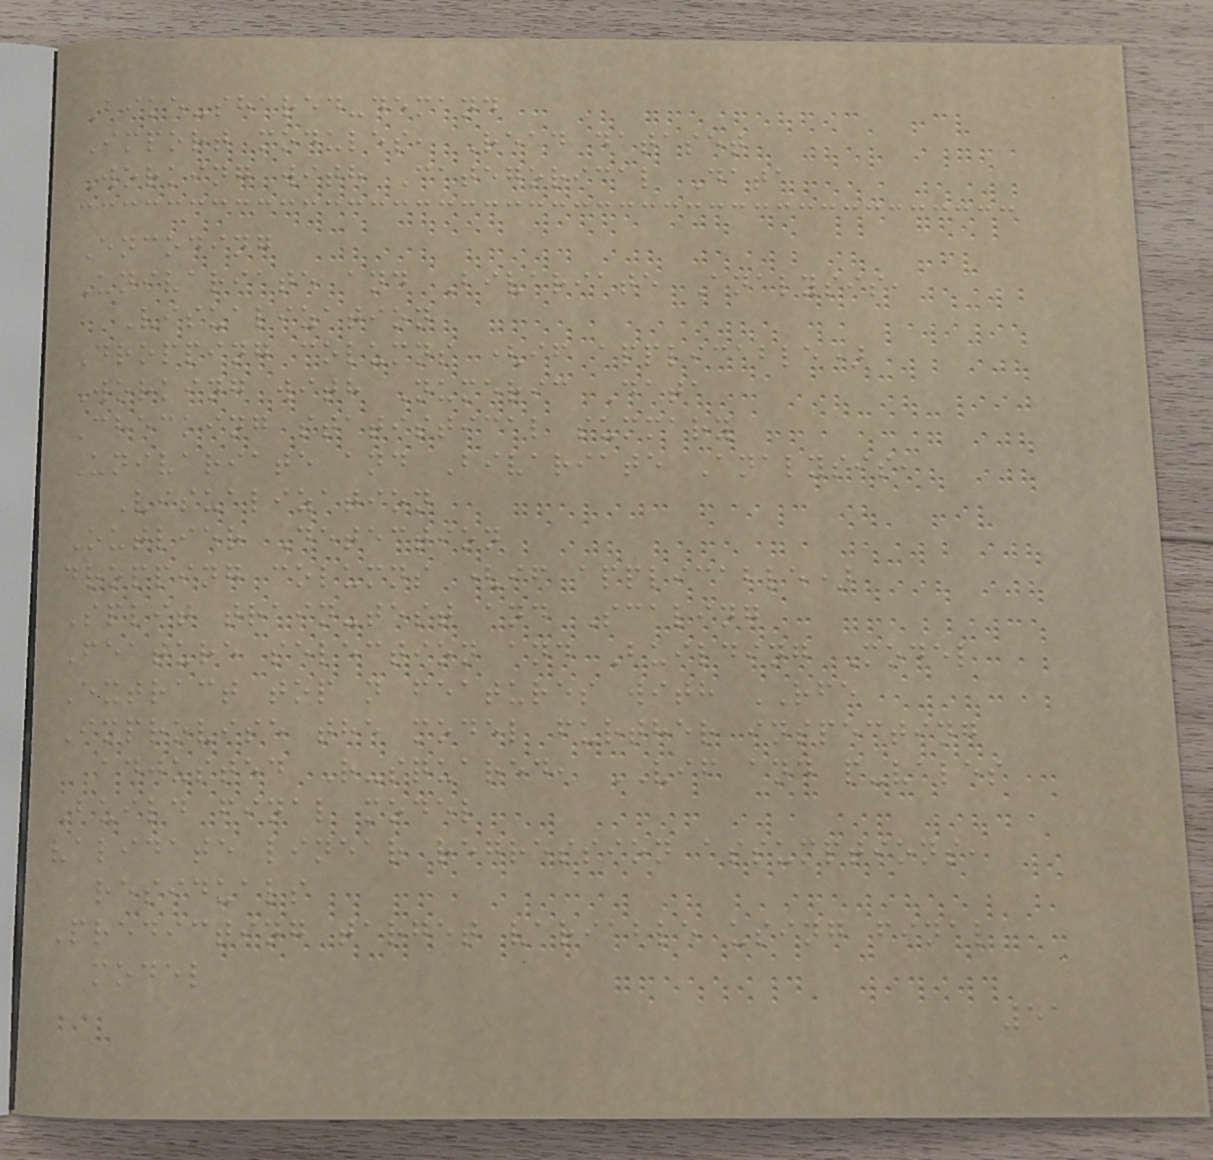Bike-shared-demand
Import modules, Read dataset
Working with Categorical Data
Encoding
Univariate and Bivariate Analysis,
Visualization
Dropping columns (if applicable)
Working with Numeric Data
Checking statistical summary
Univariate and Bivariate Analysis,
Visualization
Outlier Detection
dropping columns (if applicable)
Split train-test and Scaling
Feature selection and Building Model
Extract top n features with RFE
Improvise the model further inspecting
adjusted R-squared, VIF and p-vales
Build final model
validate linear regression assumptions,
residuals
Predicting target variable using final
model
51
